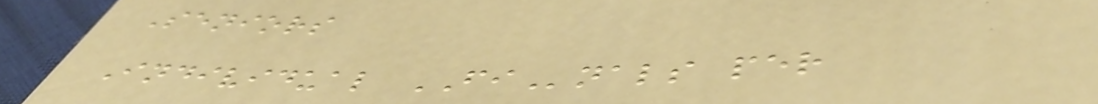Seniors
Individual FInals per
